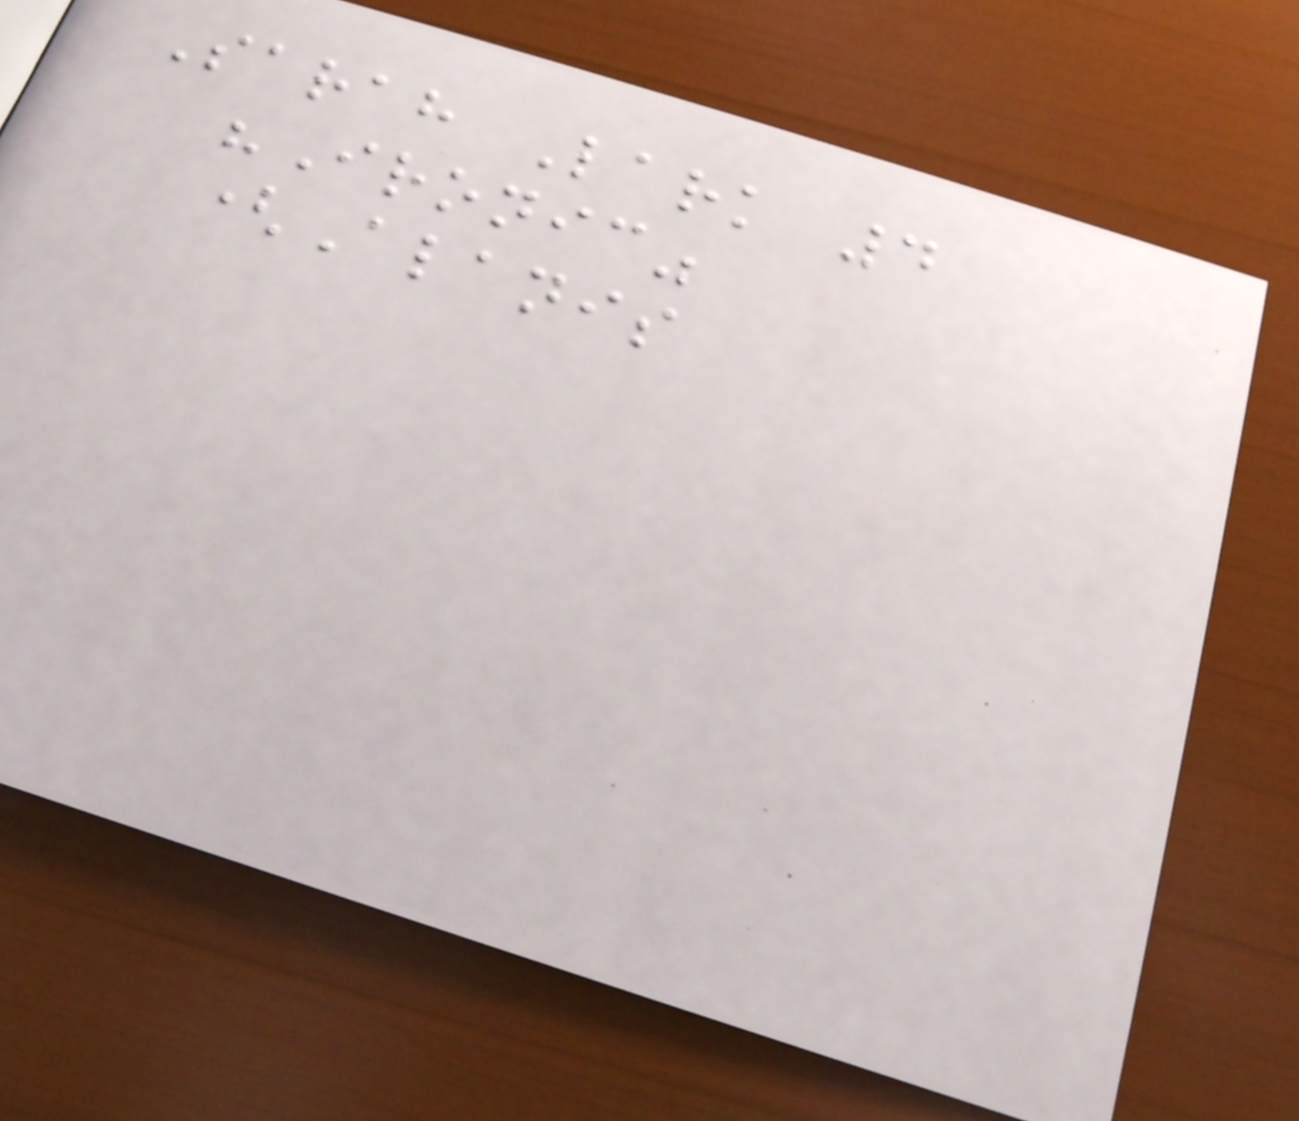Sarah Lark 4
"Ironic"
(Alanis
